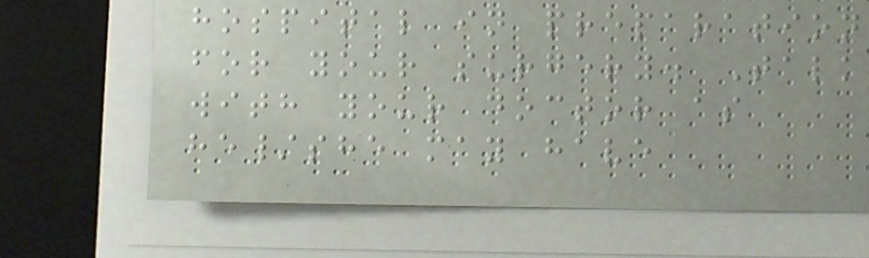hospital in preparation
for your surgery. Talk
with your doctor as
he/she may have
